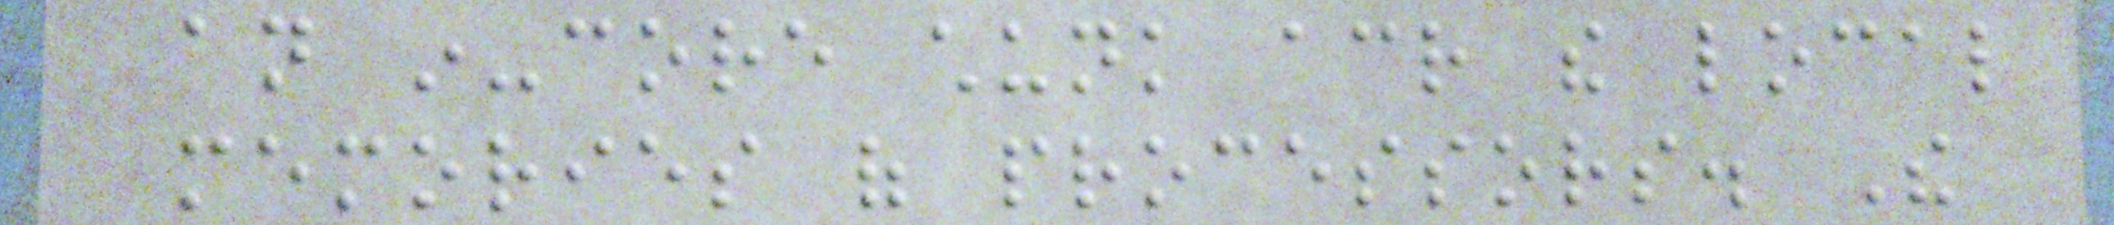an in-core chunk across the local
memories of processors. The
